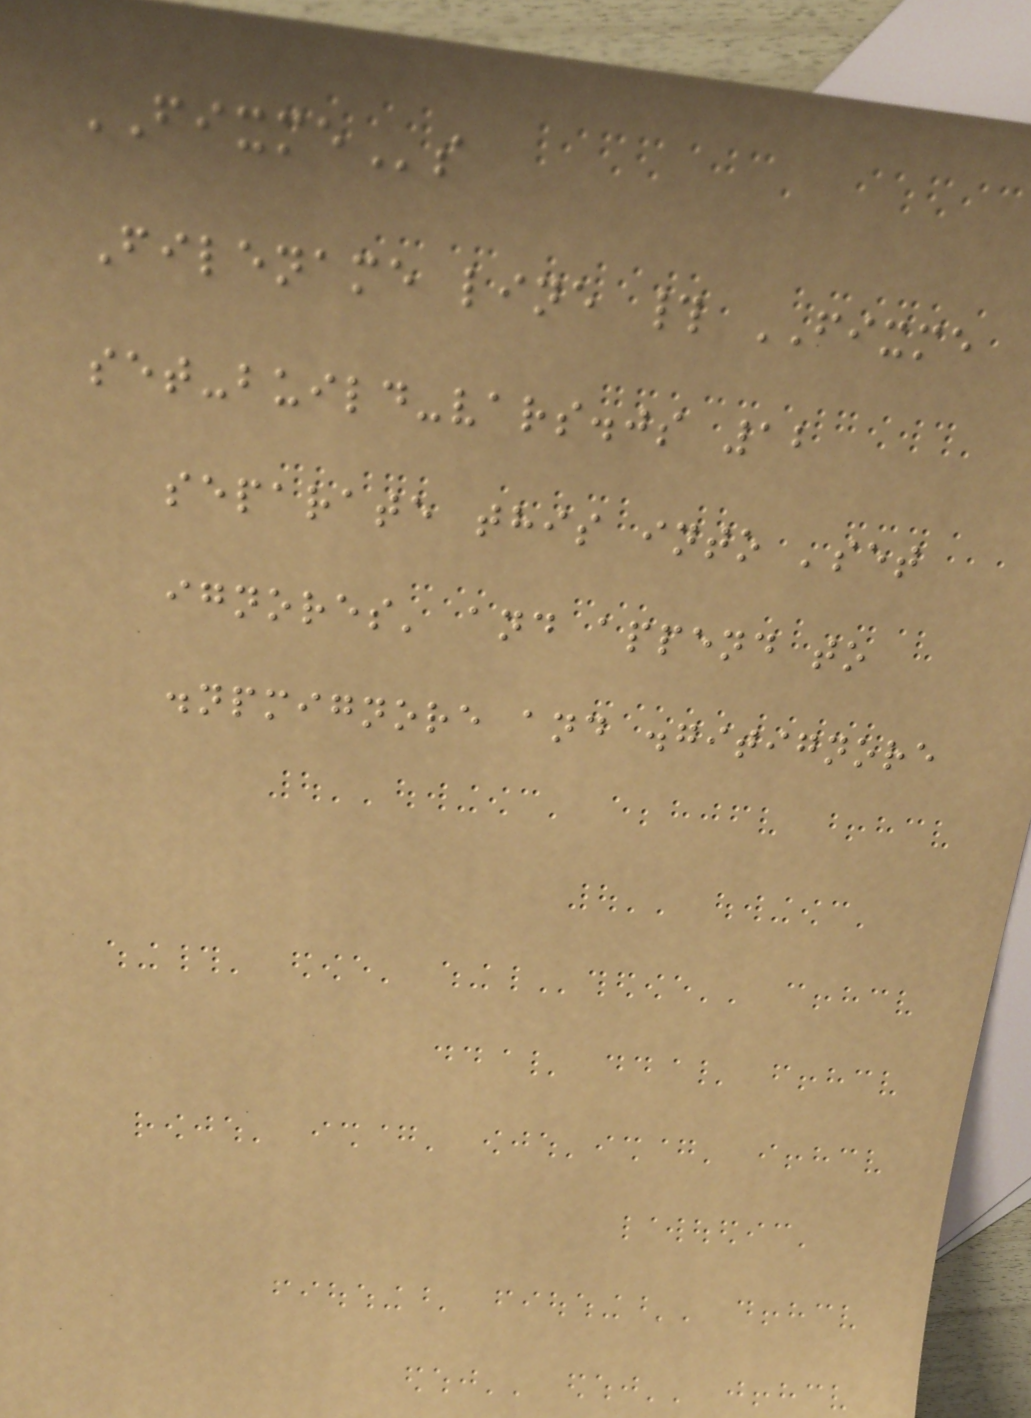FIXMEs
Filename line # FIXME
set-build-vars.js 12
separate this into 'set
ignores' and append to
.npmignore and .gitignore
